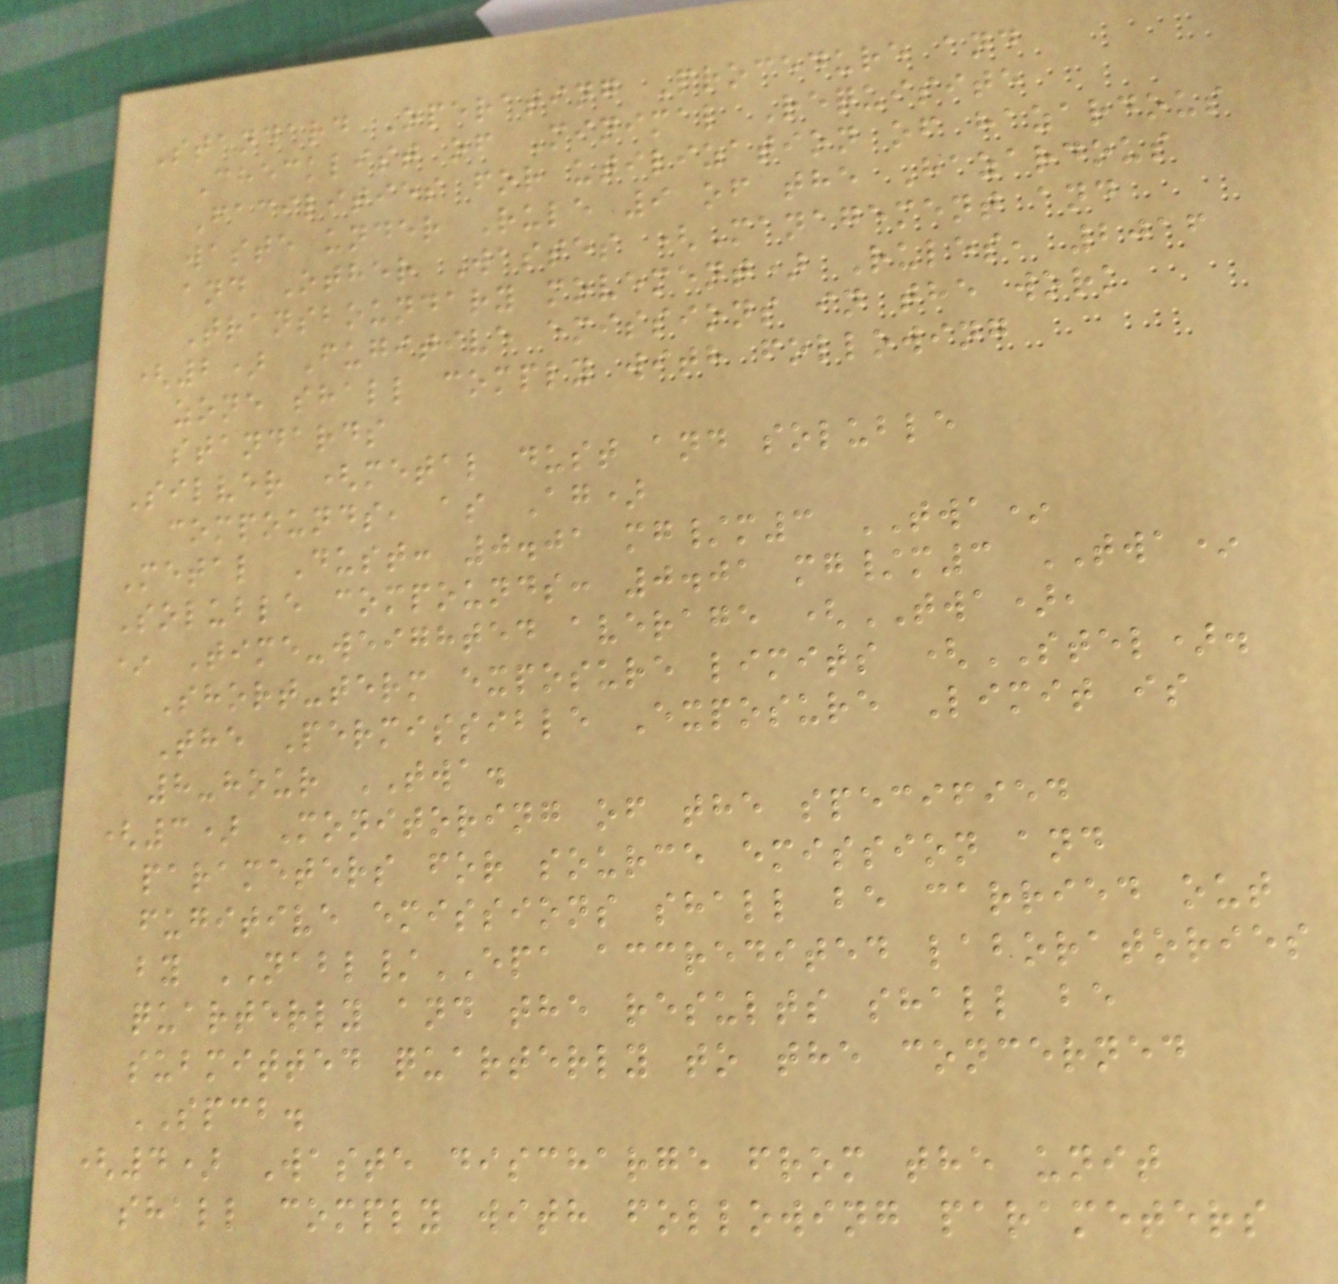Standard Operating Procedure and
Checklist of Minimal Requisite
Facilities for utilization of hazardous
waste under Rule 9 of the Hazardous
and Other Wastes (Management and
Transboundary movement) Rules, 2016
(2) Fugitive emissions in the work
zone shall comply with following
standards
Silver (metal dust and soluble
compounds, as Ag)
Metal Dust: 0.01 mg/m3 TWA*
Soluble compounds: 0.01 mg/m3 TWA*
* Time-weighted average (TWA),
Short-term exposure limits (STEL).
The Permissible Exposure Limit is
8-hour TWA.
(3) Monitoring of the specified
parameters for source emission and
fugitive emissions shall be carried out
by NABL/EPA accredited laboratories
quarterly and the results shall be
submitted quarterly to the concerned
SPCB.
(4) Waste discharge from the unit
shall comply with following parameters
